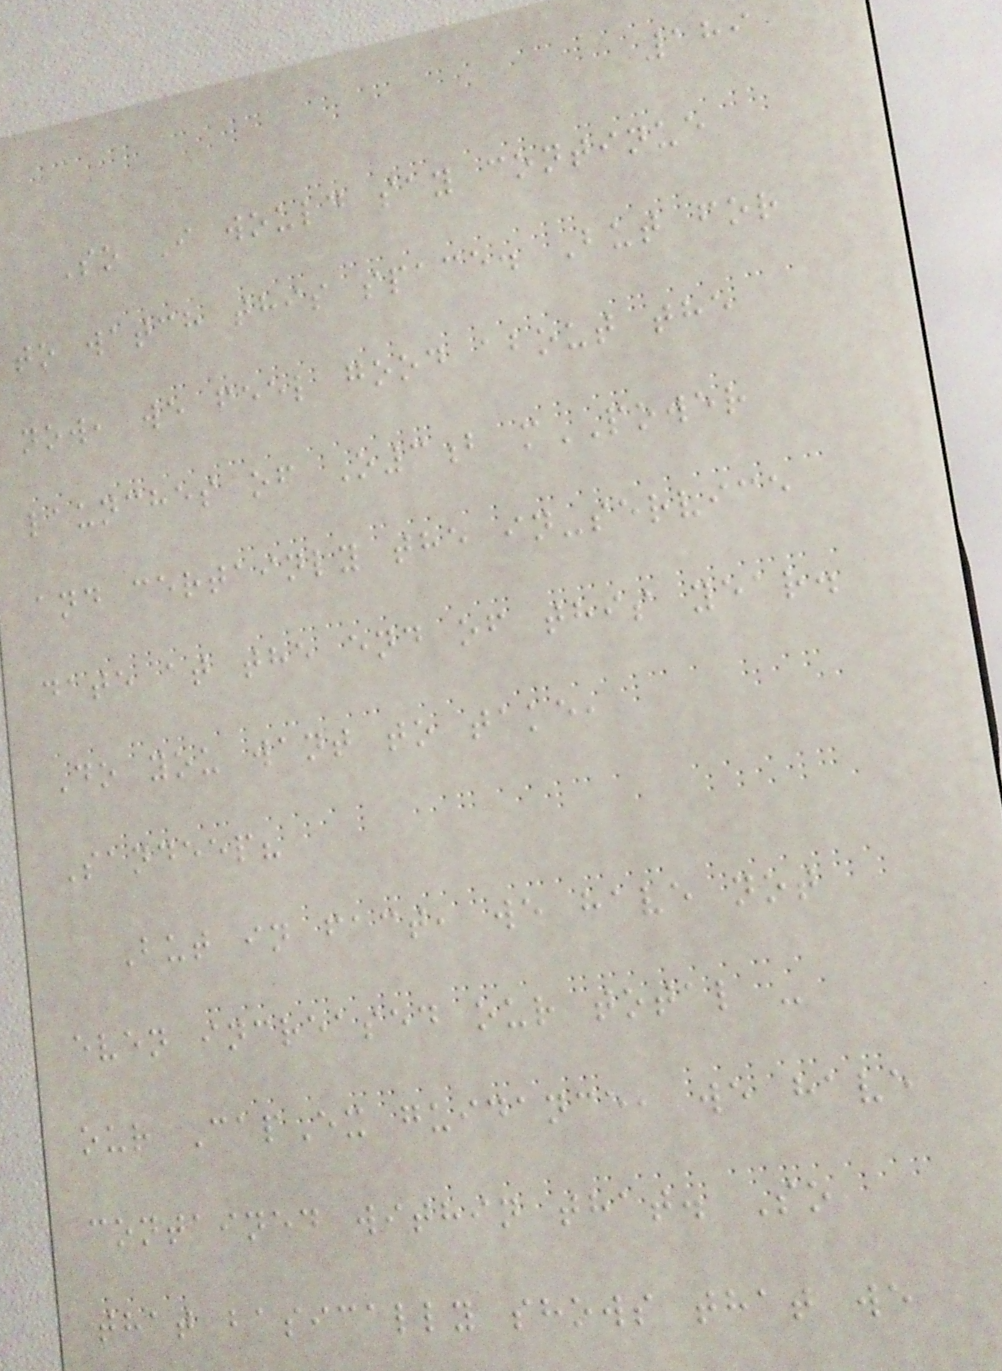189
So I would say continue
to watch this space. But for
now, we feel good about the
launches of O3b mPOWER
and certainly the in-service
date at the end of this year.
Do you want to take,
Sandeep?
But in fact, we have not
even increased our total -
our CapEx guidance, we have
contained within that. So
that basically shows that we
